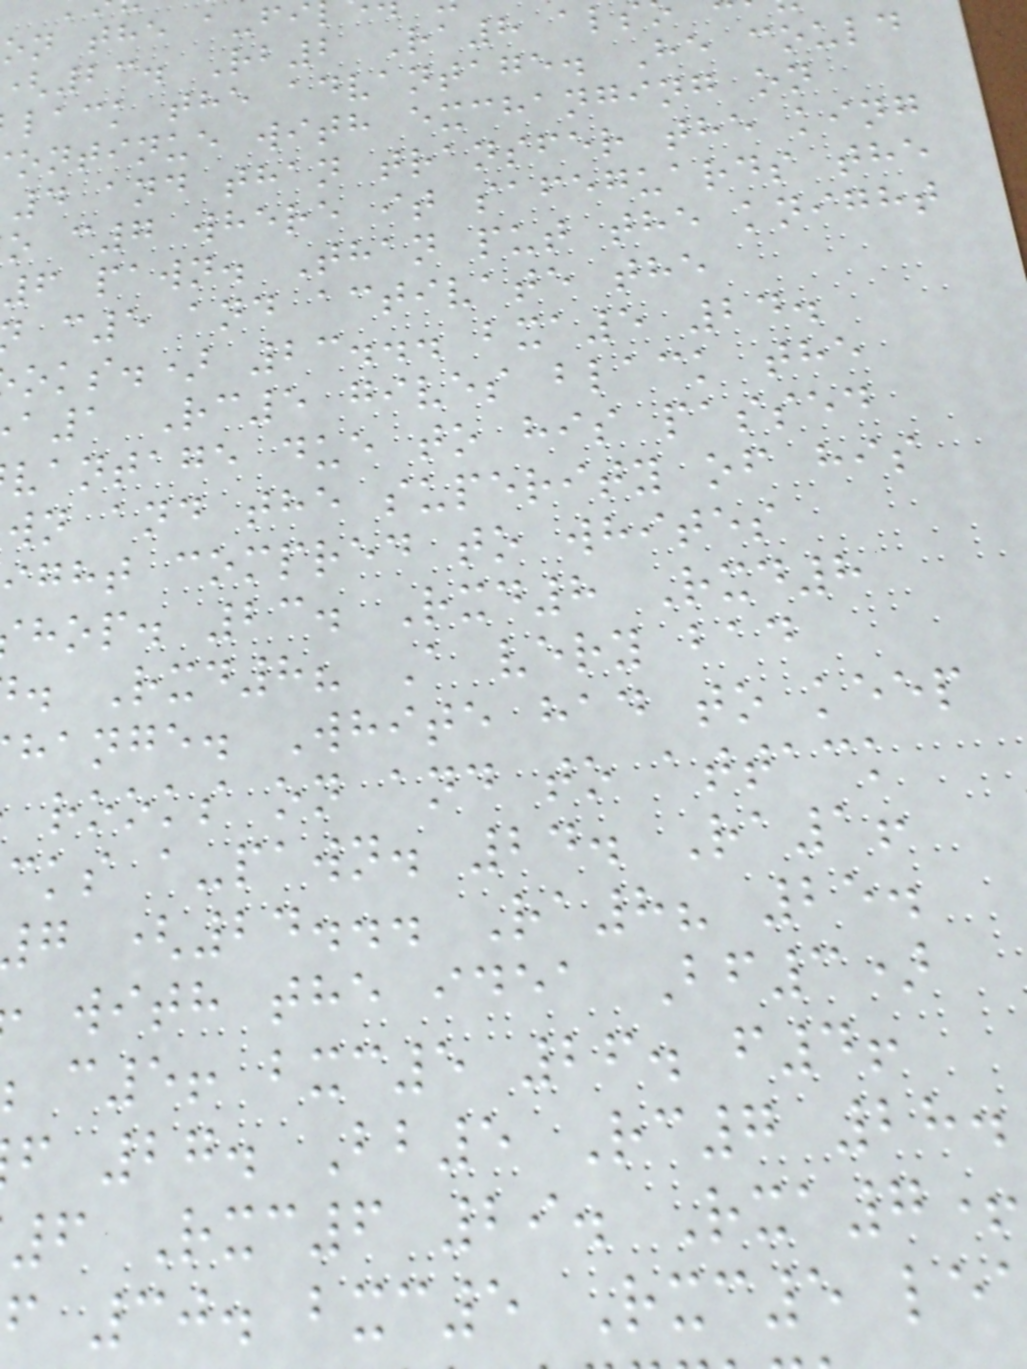on the a-fi
23. Rb2 Ra8 al
lack the advantage. He could
ontinue with exchanging on
4 and than transfer the king
o c7 where it safeguards the
6 pawn. Than put the knight
c5 and activate the
oks.) 23... bxa5 24.
a1 Rc5 gives black the
vantage due to his passed
wn and the superity of his
ight compred to whites
hop. 23. Rxd8 Rxd8
. Rxd8? A very bad
hange. White had to keep
rooks on and to attack
cks a-pawn. 24. Ra1!
g (24... Ra8? 25.
with the idea Bf3)
c5! bxc5 26. f4!
f 27. Bb5 Rc7 28.
6 Rxc6 29. Rxa7+
f 30. bxc5 Rxc5 le
